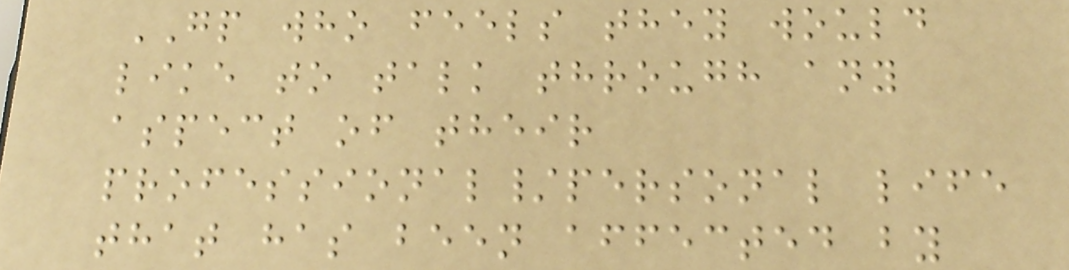GP who feels they would
like to talk through any
aspect of their
professional/personal life
that has been affected by
